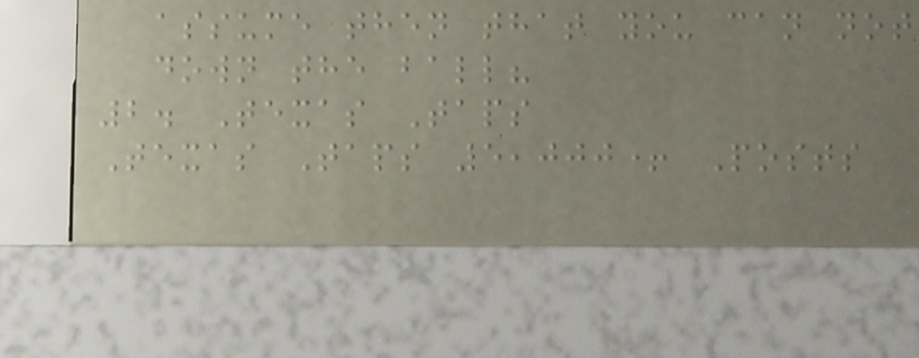assume then that you can not
down the ball?
2. Texas Taps
Texas Taps 5,000+ Posts
